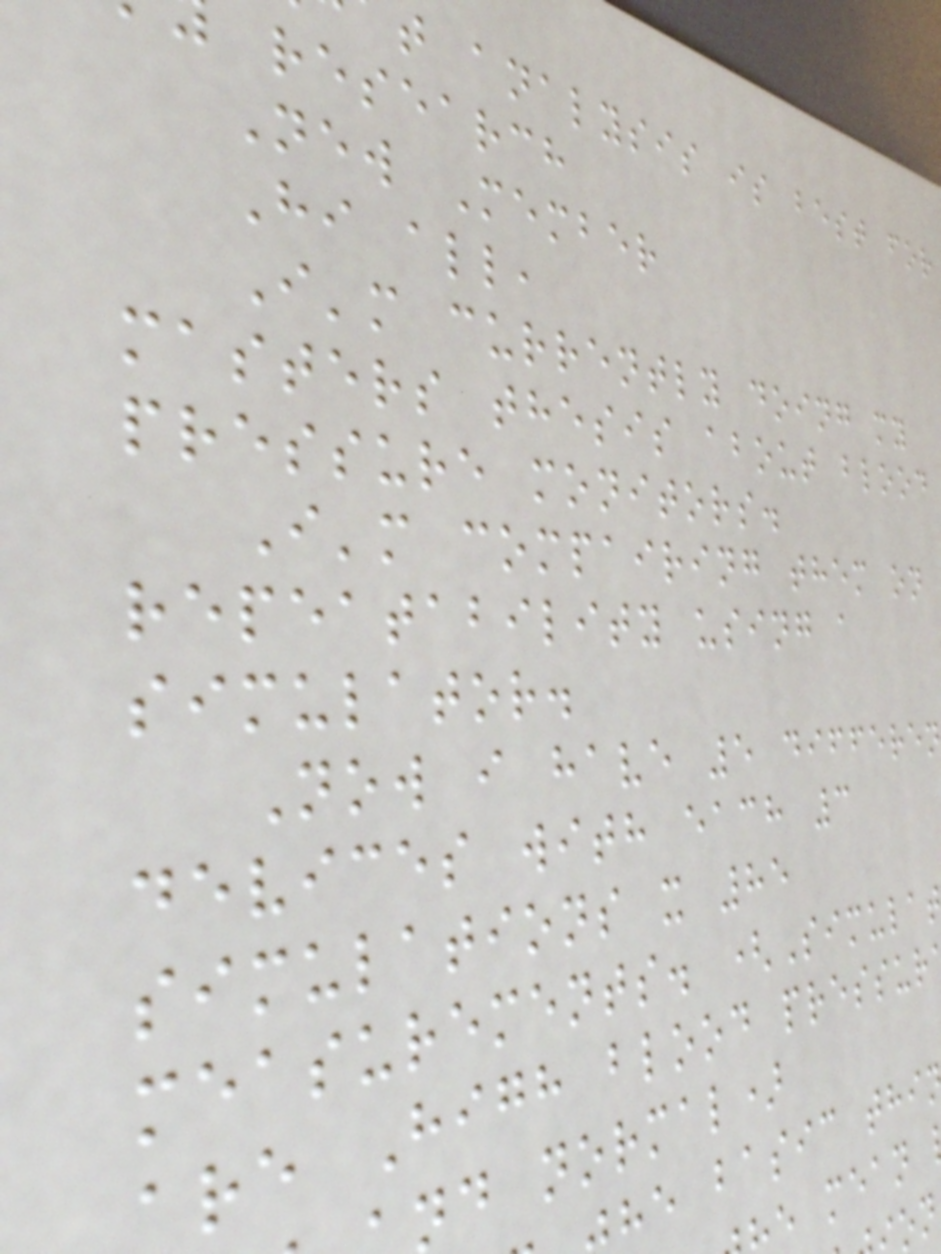t analysis is best for
research
New Member
Hi all,
I'm currently doing my
masters thesis about blood
pressure monitors.
I'm compairing them on
repeatability using a
simulator.
Now i have 5 differen
devices with each 3
simulations x 85
measurements. (Simula
are High blood pressur
nd normal)
he basic thi
